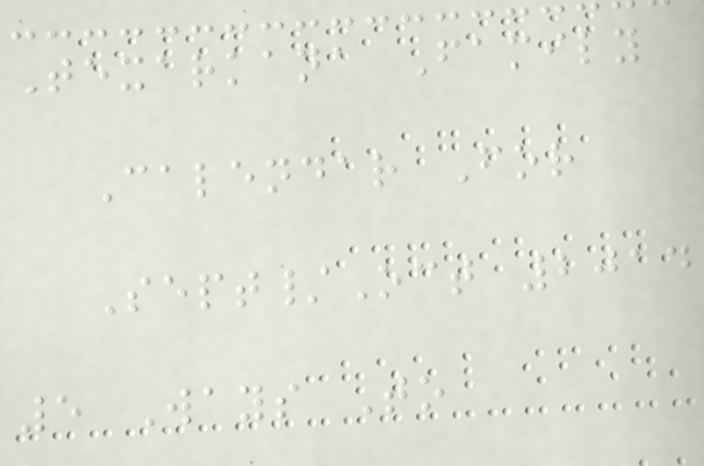Texarkana Family
Calendar For
Sept/Oct 2014
5 Ways To
